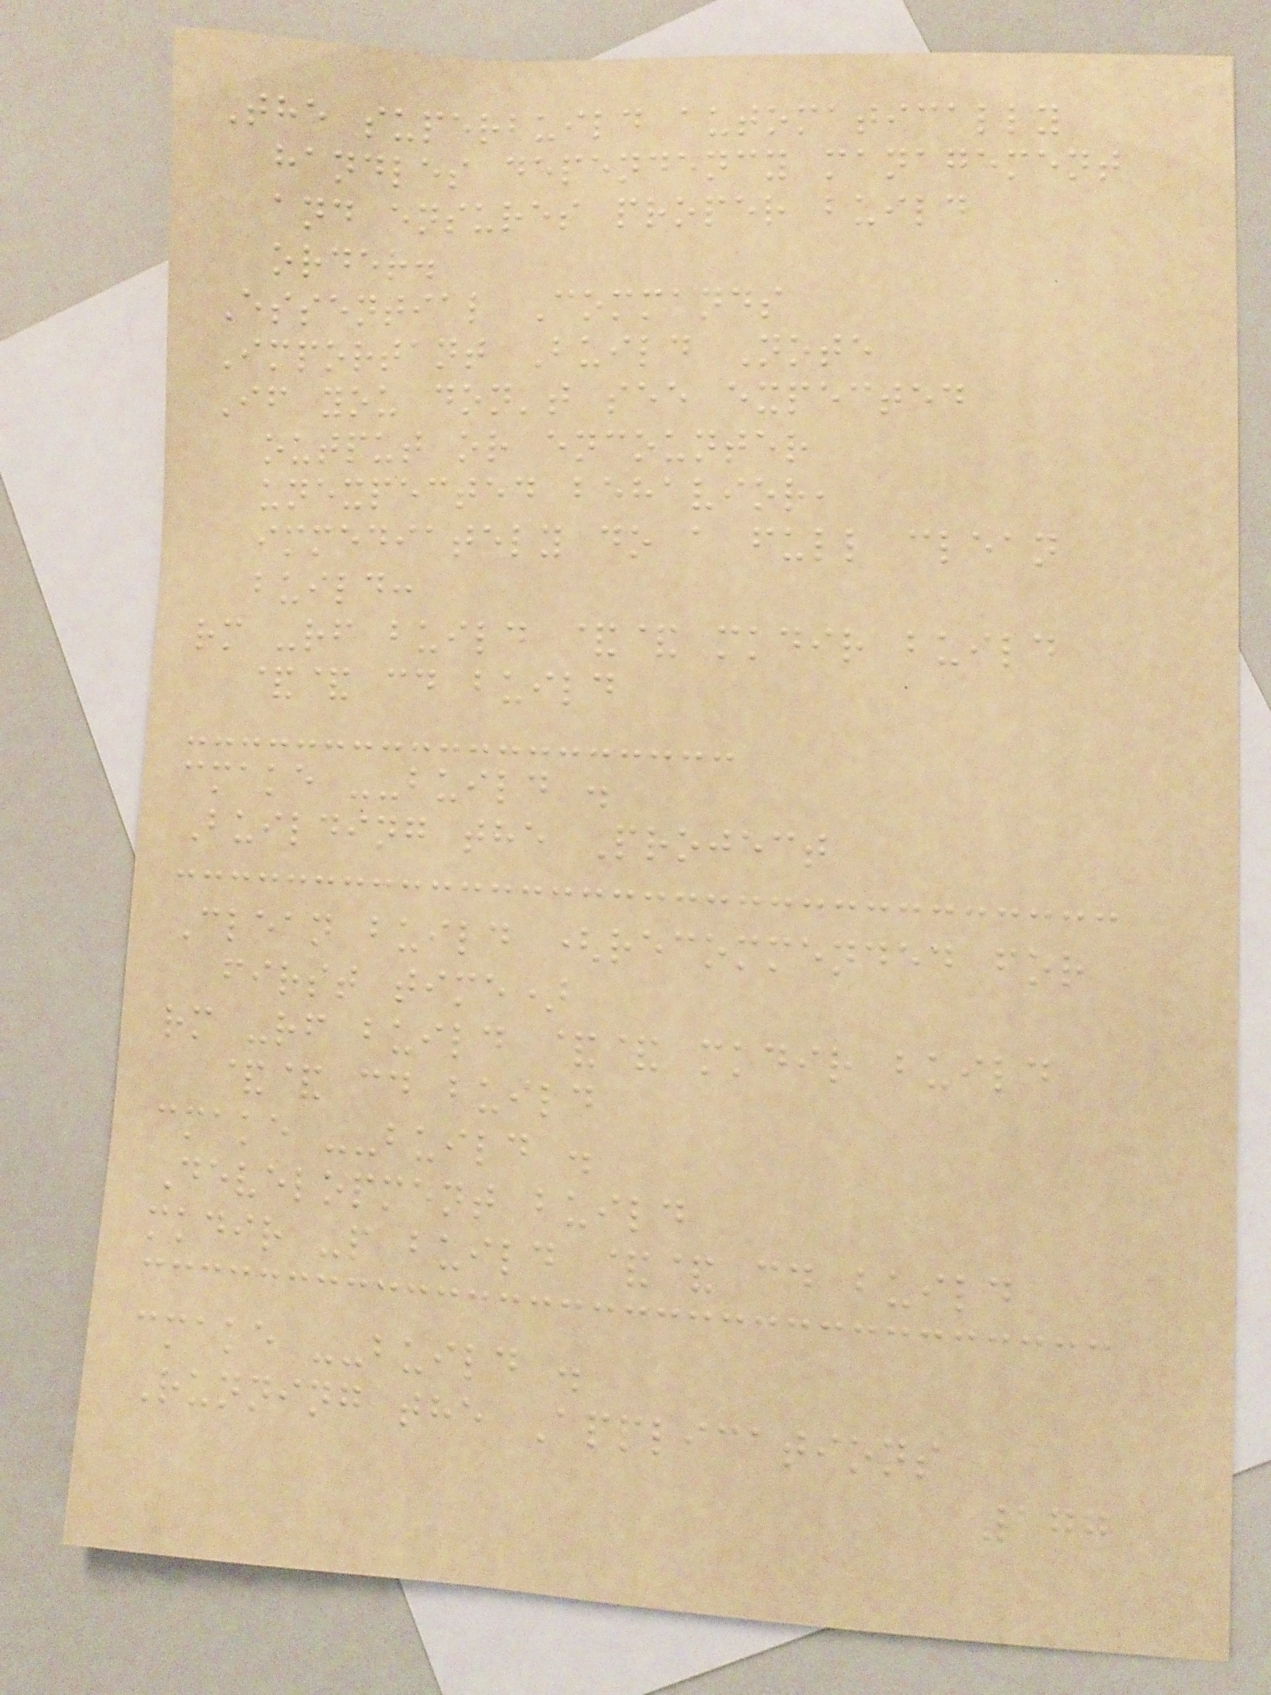The superbuild automatically
handles dependency management
and ensures proper build
order.
Essential Commands
Important Build Note
If you don't see expected
output or encounter
unexpected behavior,
immediately do a full clean
build:
rm -rf build && mkdir build
&& cd build
cmake --build .
Building the Project
Clean build (recommended for
first time)
rm -rf build && mkdir build
&& cd build
cmake --build .
Development build
mkdir -p build && cd build
cmake --build .
Running the Applications
177
